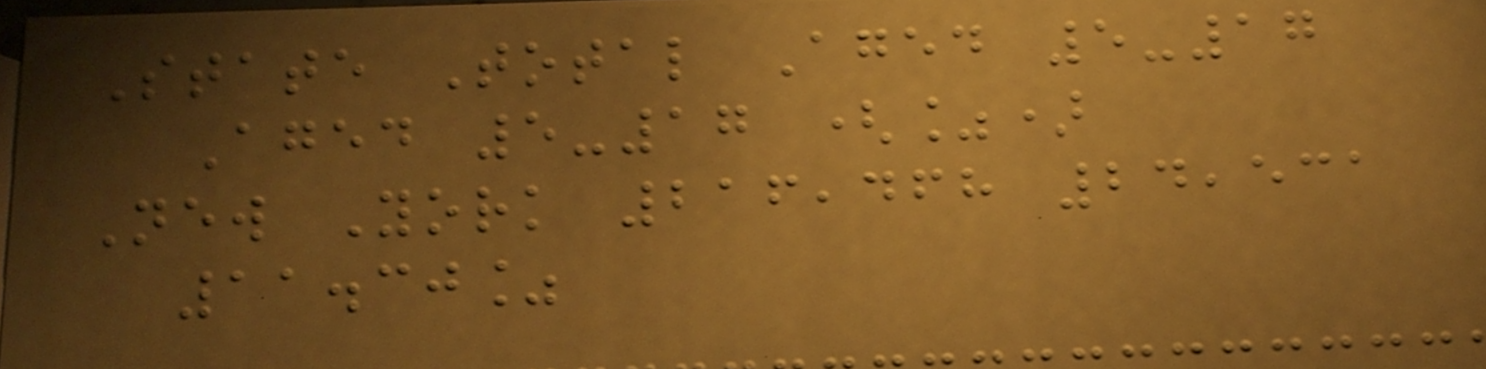State Total Aged 5-17
Aged 5-17 (%)
New York 216,468 24,531
11.30%
